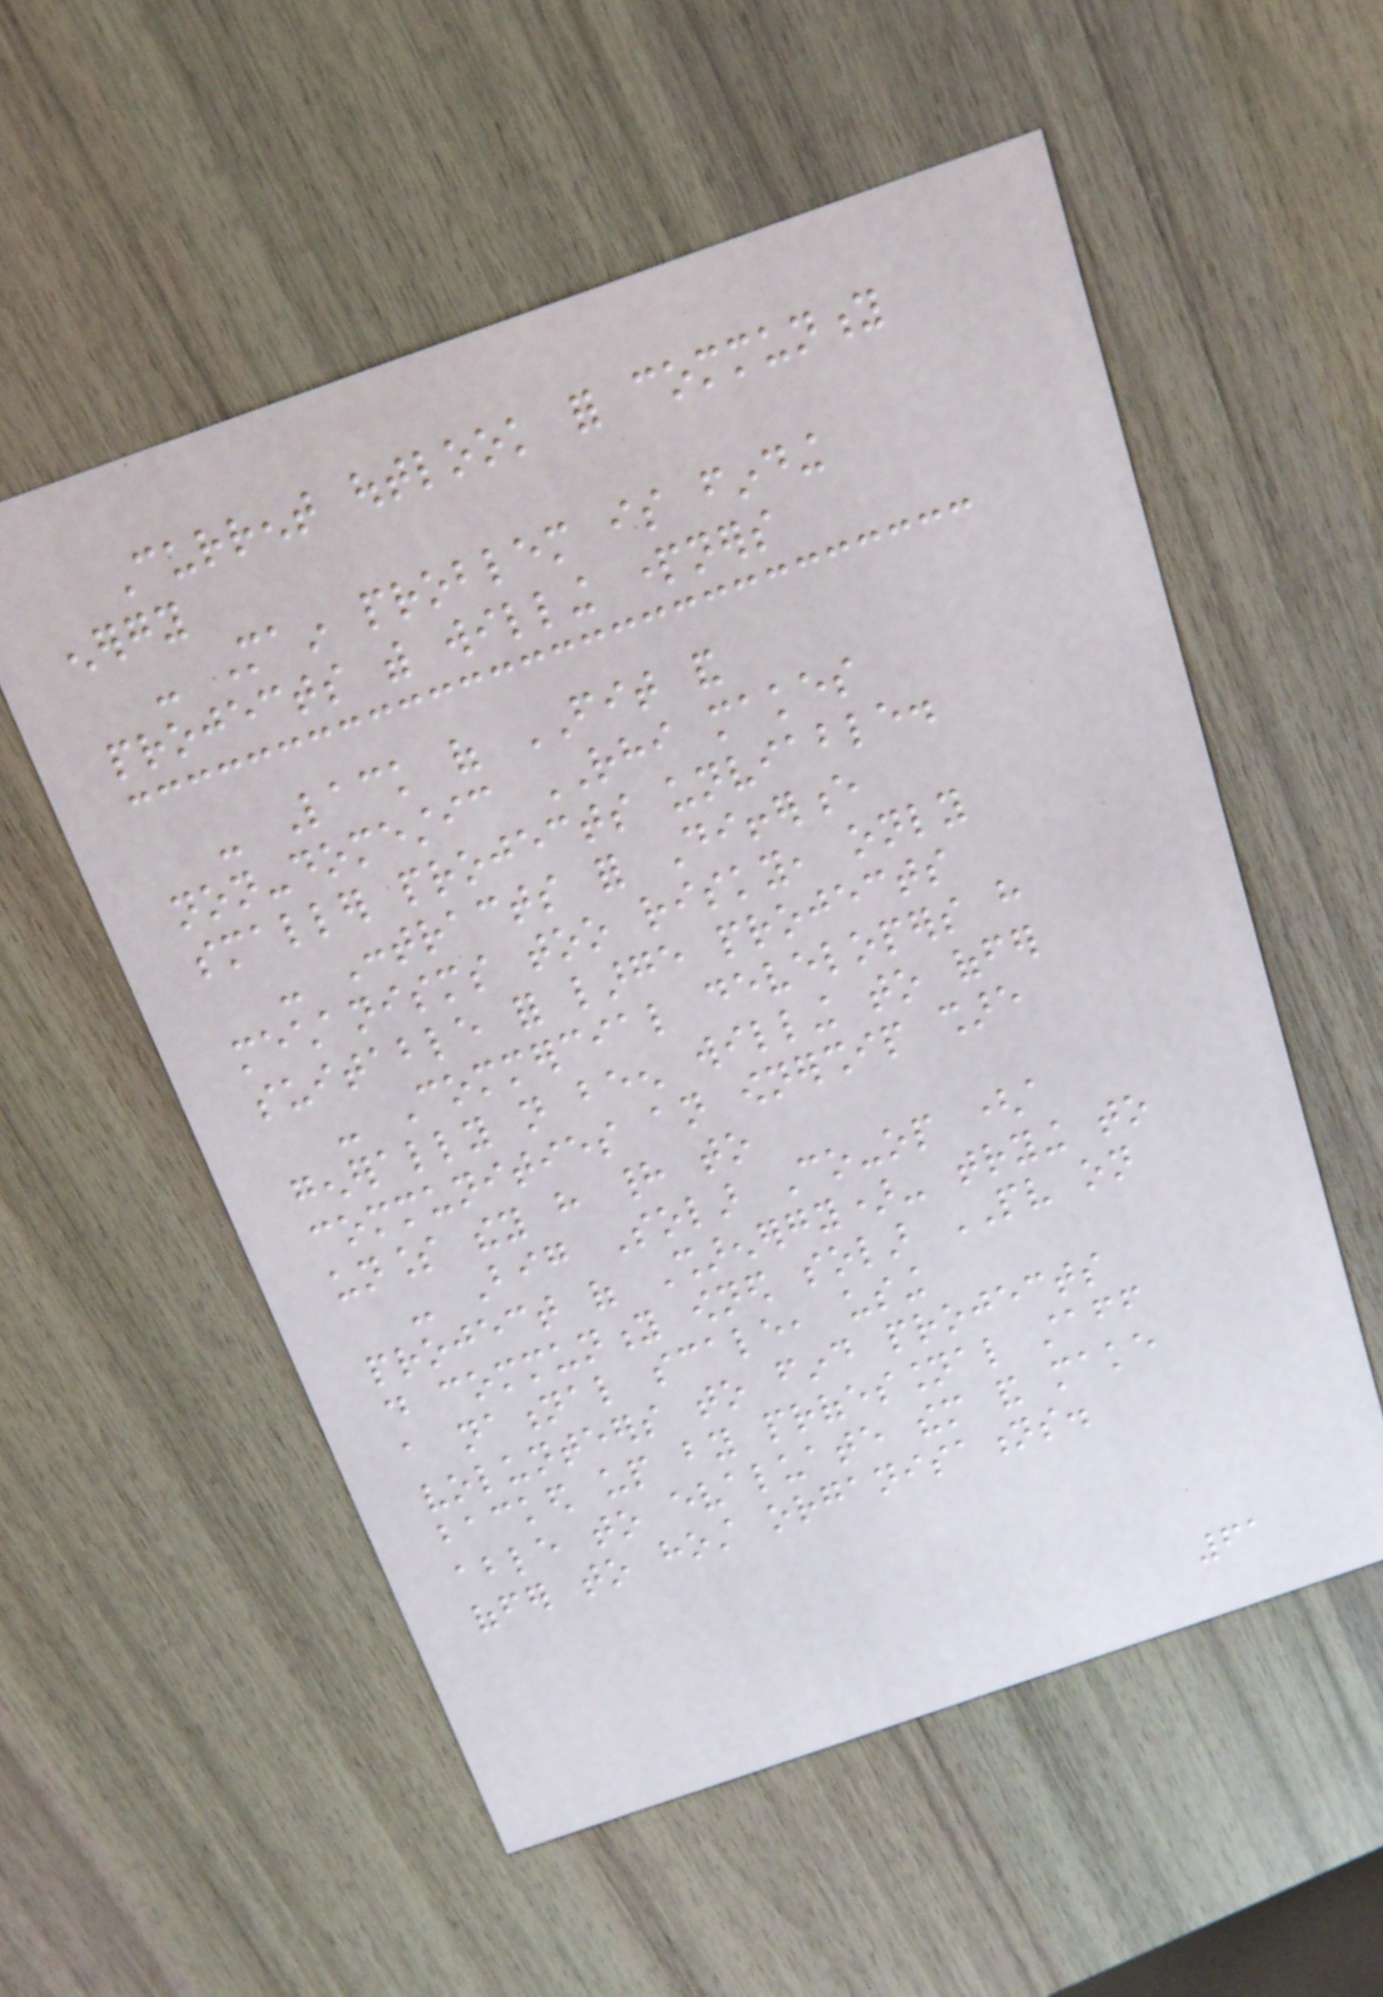Current outlook for community
energy
- Main problem is finding
projects with willing partners
- Lack of FIT and
non-domestic RHI makes
smaller projects unviable.
- Contracts for Difference
mechanisms too risky, only
suitable for large projects
- Commercial developers have
generally not been willing to offer
communities an ownership share
unless they have had to
- Big Solar Co-op (a
project of Sharenergy)- trying to
do community owned solar PV on
a national scale, using
volunteers to find projects
backed up by professional staff
able to evaluate them and make
offer to host organisations.
61
